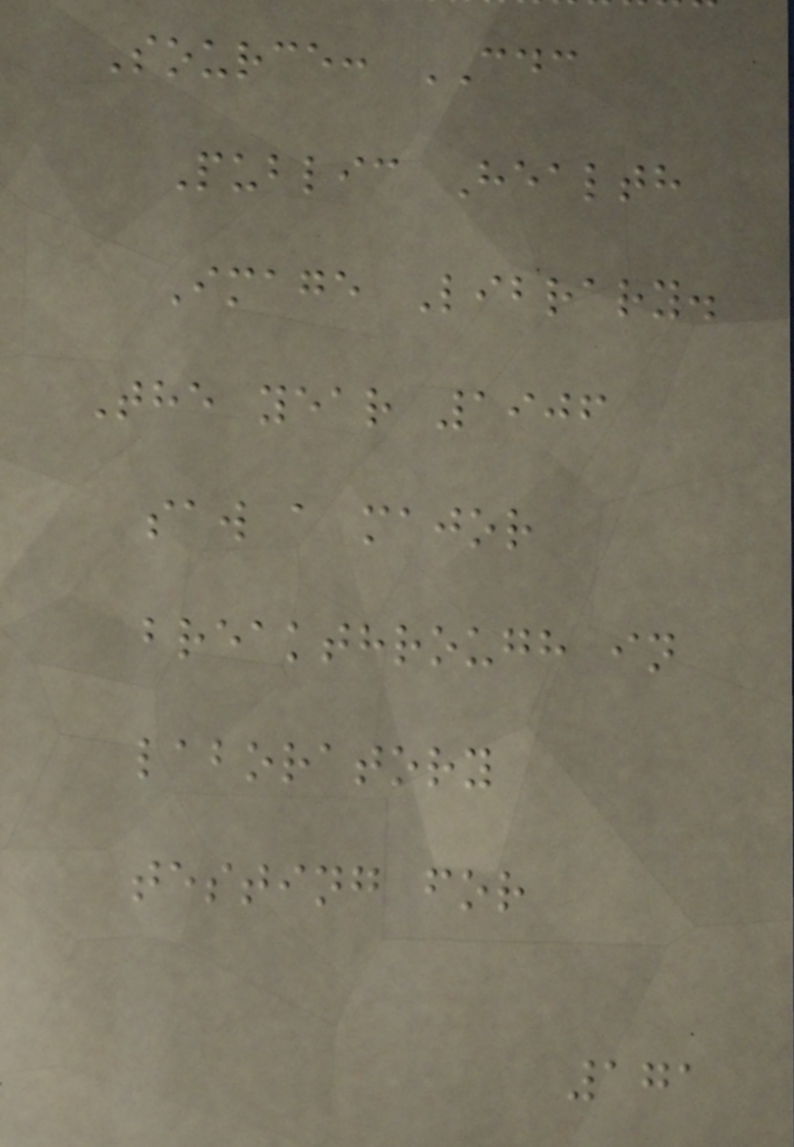Source: CDC
Public Health
Image Library.
The year 1906
saw a major
breakthrough in
laboratory
testing for
171
